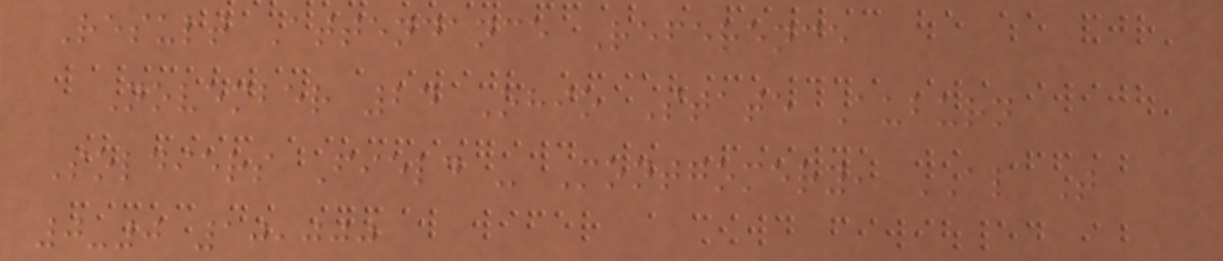Result Attendance Reference
November 24 Ohio State Auburn
Soldiers Field - Montgomery, AL T
0-0 10,000
